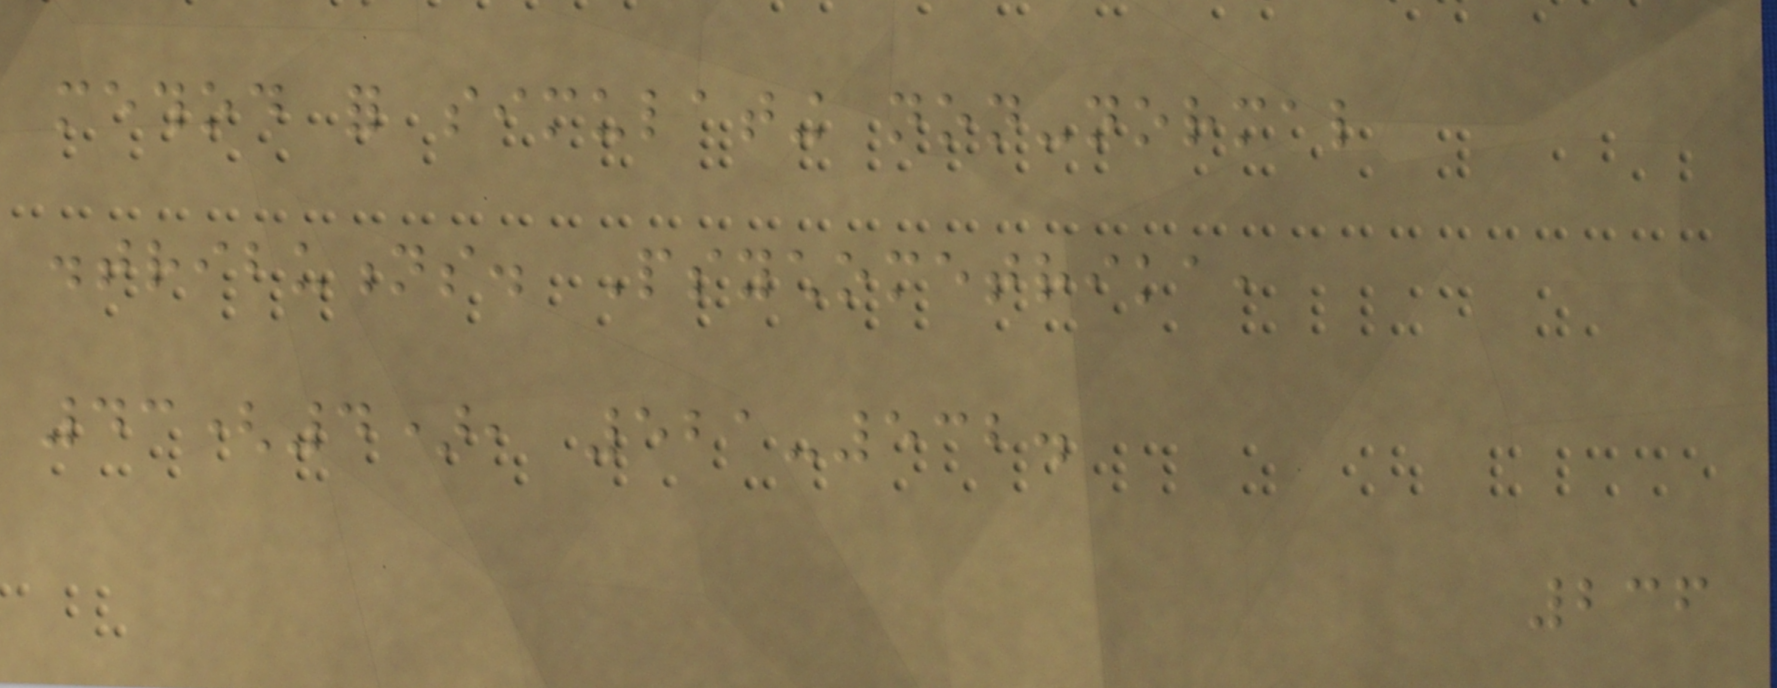method for simulating non-normal
distributions. Psychometrika,
43(4), 521-532.
236
